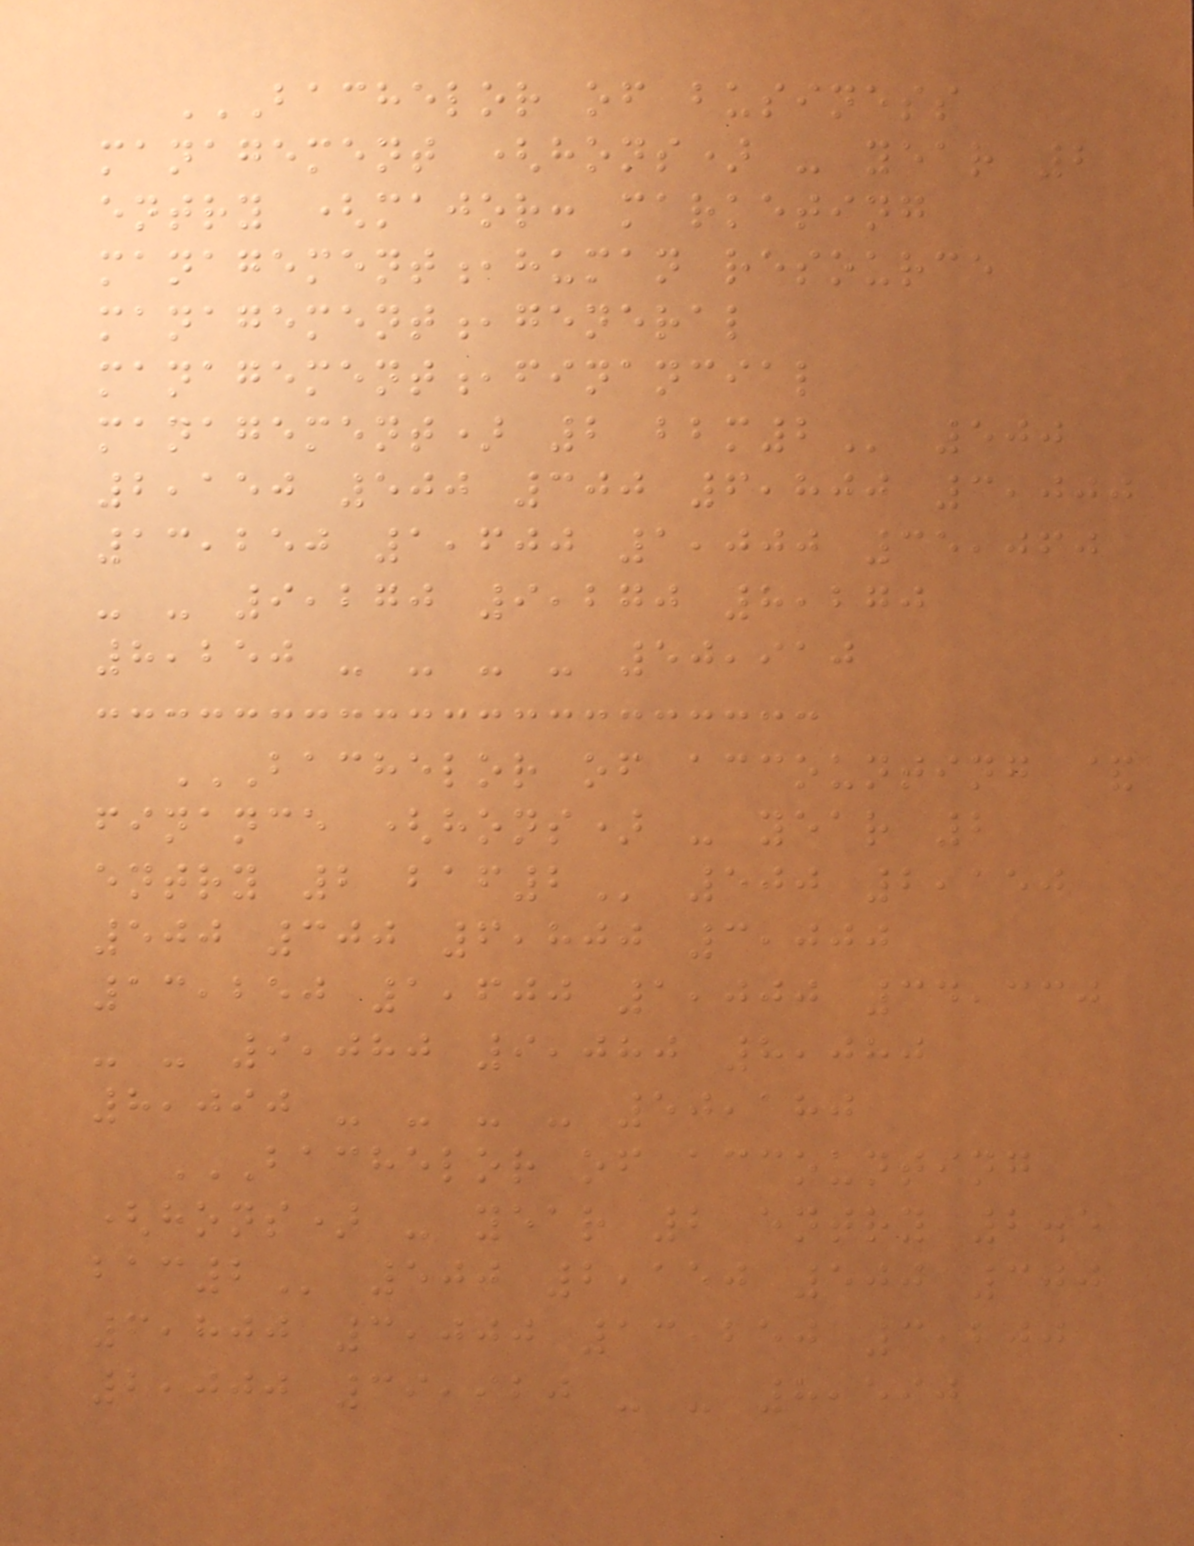BACHELOR OF BUSINESS
MANAGEMENT (HONS) - YEAR 2
ENTRY (MAJOR: MARKETING
MANAGEMENT,HUMAN RESOURCE
MANAGEMENT,GENERAL
MANAGEMENT,FINANCIAL
MANAGEMENT) 2 BBM2 500
2,150 500 300 6,800 3,000
13,250 1,600 1,000 35,060
- - 9,270 9,270 8,270
8,250 - - - - 50,910
BACHELOR OF ACCOUNTING &
FINANCE (HONS) - YEAR 2
ENTRY 2 BAF2 500 2,150
500 300 6,800 3,000
13,250 1,600 1,000 34,330
- - 9,080 9,080 8,080
8,090 - - - - 50,180
BACHELOR OF ACCOUNTING
(HONS) - YEAR 2 ENTRY 2.5
BAC2 500 2,150 500 300
6,800 3,000 13,250 3,200
2,000 39,920 - - 8,590
